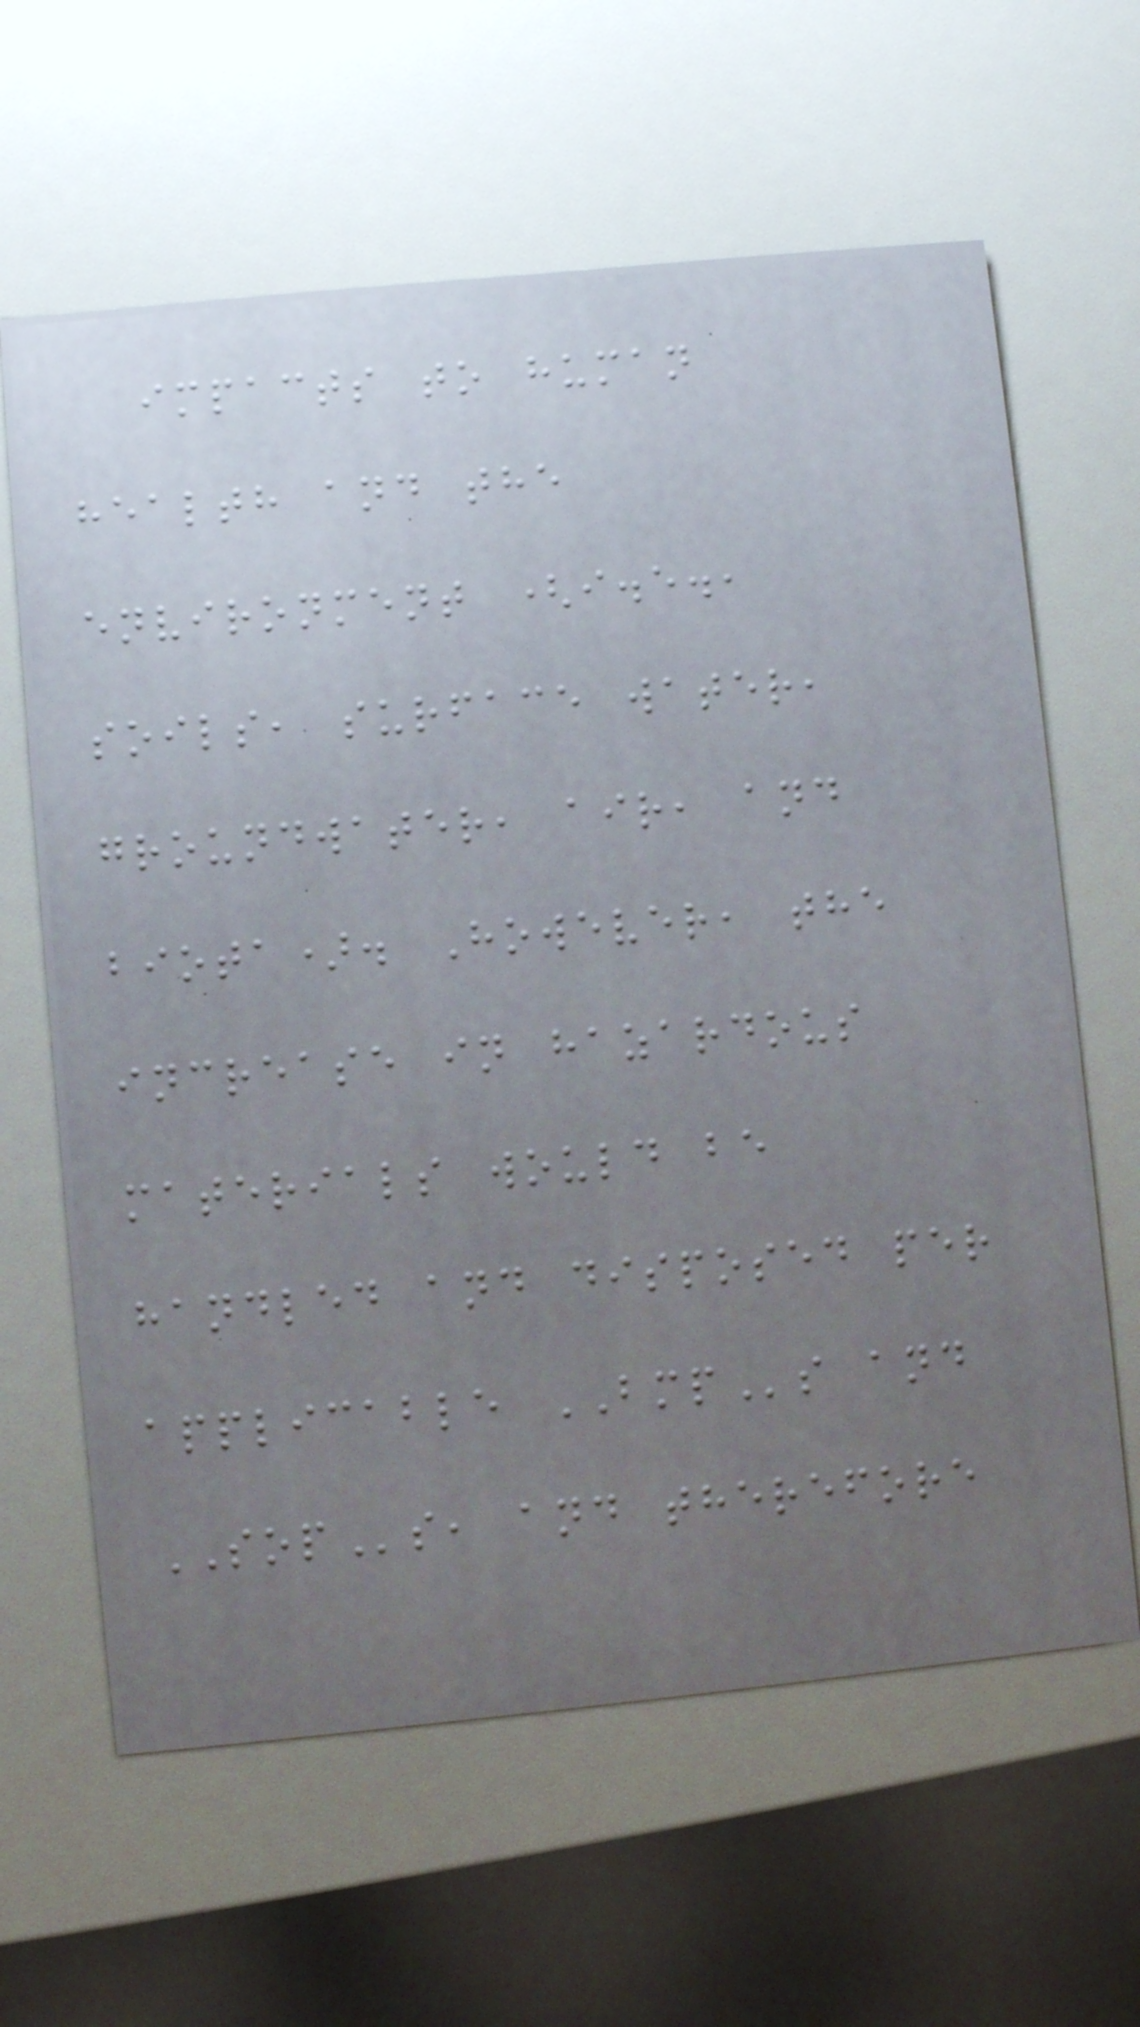impacts to human
health and the
environment (i.e.,
soils, surface water,
groundwater, air, and
biota). However, the
increase in hazardous
materials would be
handled and disposed per
applicable BMPs and
SOPs, and therefore
